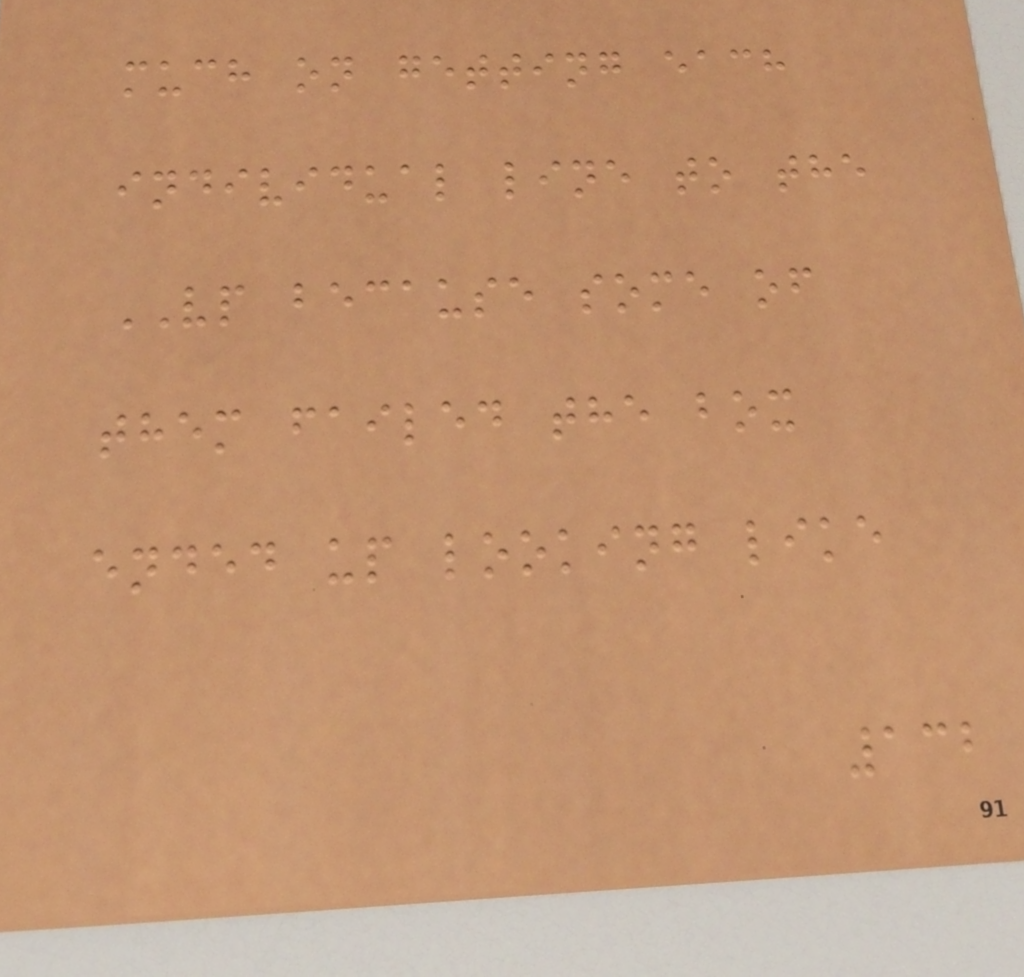much on getting each
individual line to the
VP because some of
them failed the box
ended up looking like
132
